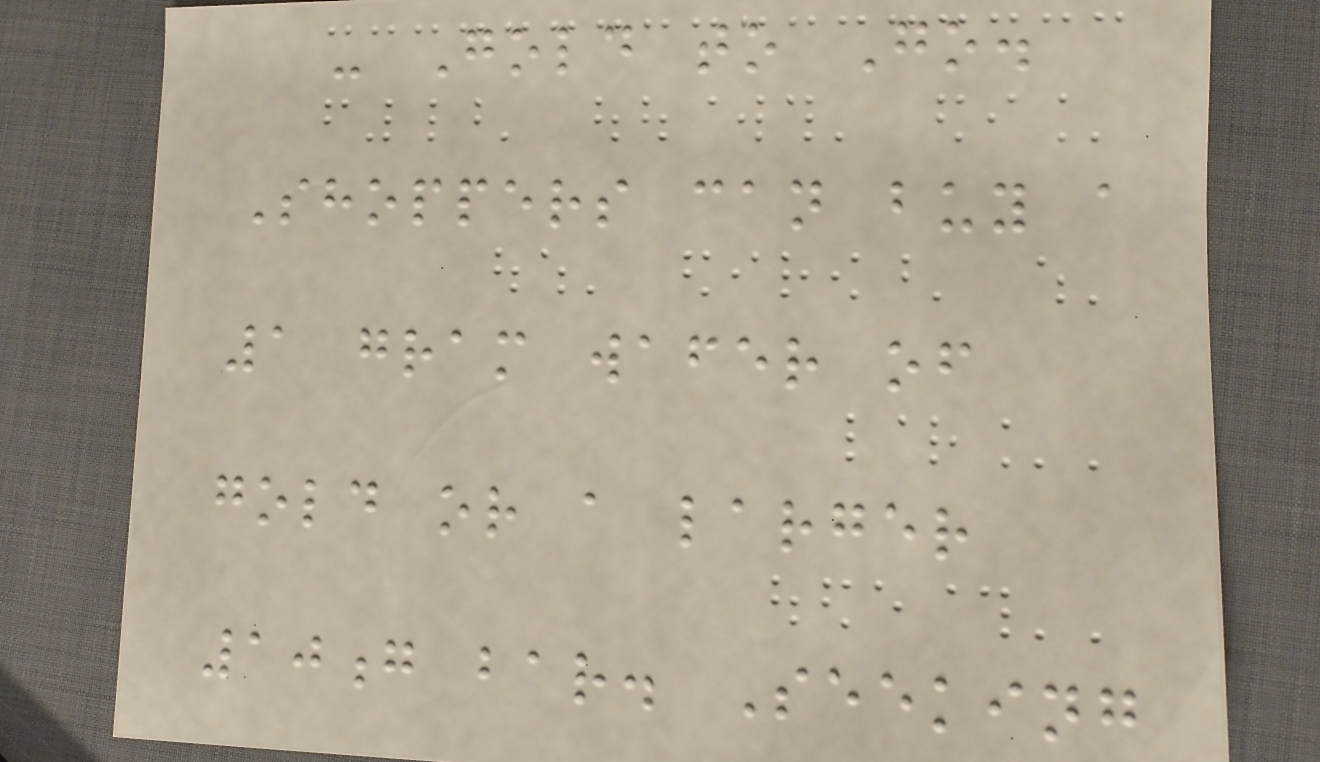- Gold to Go.
Shoppers can buy a
1 gram wafer of
gold or a larger
10g bar. Seeking
